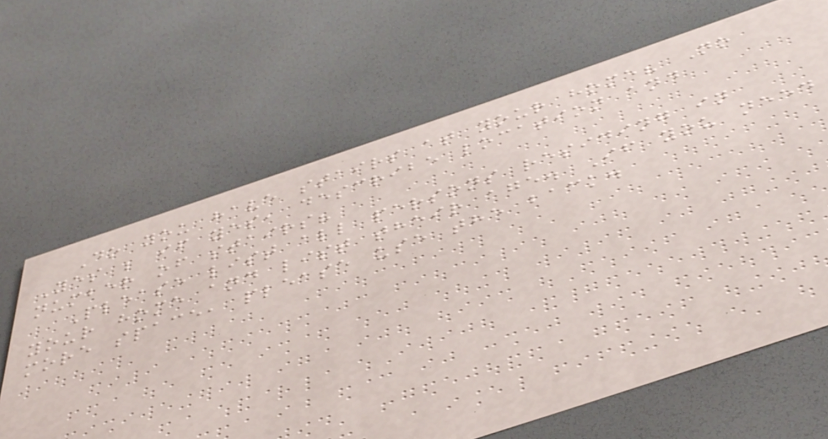Do you have stairs at your home? No
Yes ; if yes, describe location and
number of stairs?
Please list all persons residing in
your home and list their age. If you need
more space, please use the back.
